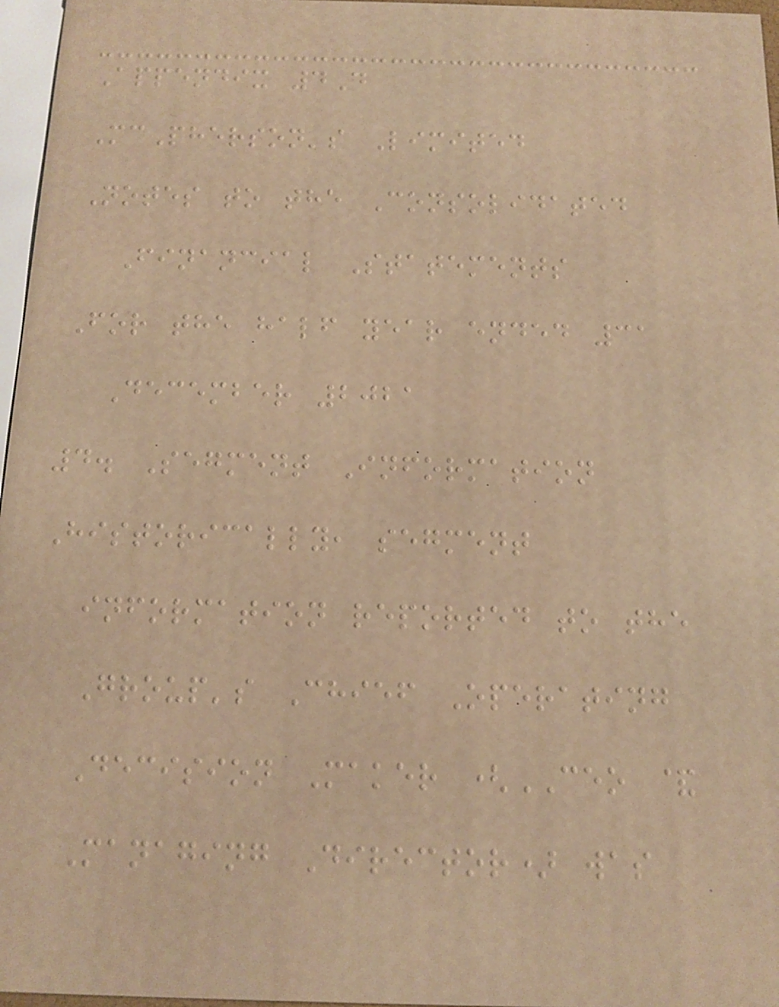Appendix 4D
McPherson's Limited
Notes to the Consolidated
Financial Statements
For the half year ended 31
December 2021
4. Segment Information
Historically, segment
information reported to the
Group's Chief Operating
Decision Maker (CEO &
Managing Director) was
